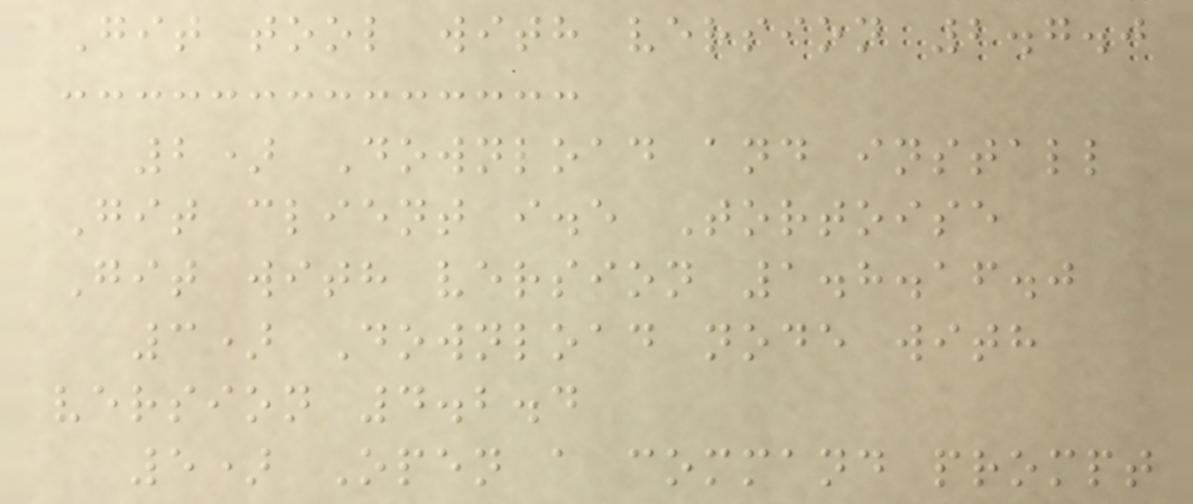Git tool with version 2.7.0
2) Download and install
Git client i.e Tortoise
Git with version 1.8.16.0
3) Download node with
version 4.2.4
5) Open a command prompt
